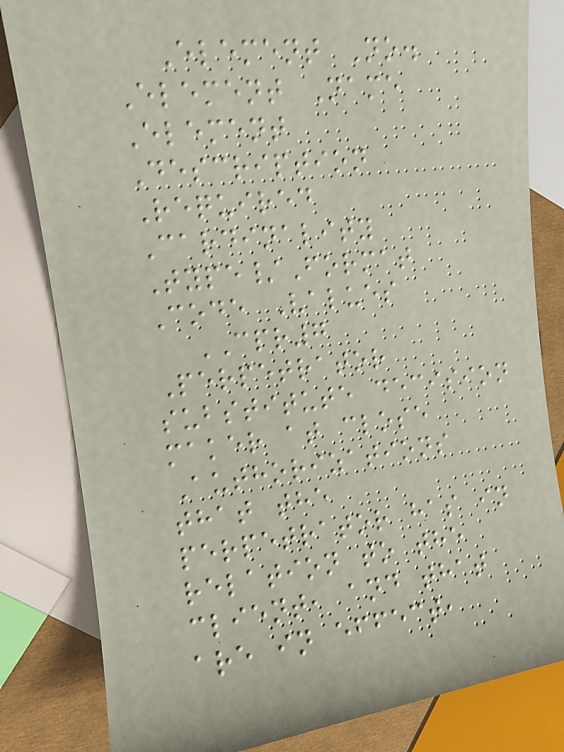Element No.
Element Name
Element
Description
Required
Cardinality
Type/Format
Code Values
CPR7
Perpetrator
substitute decision
maker at close
Authorizations
that the
perpetrator has in
relation to the
client, and that
are in effect,
